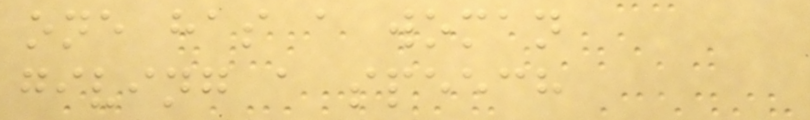one has a woman
giving a speech
